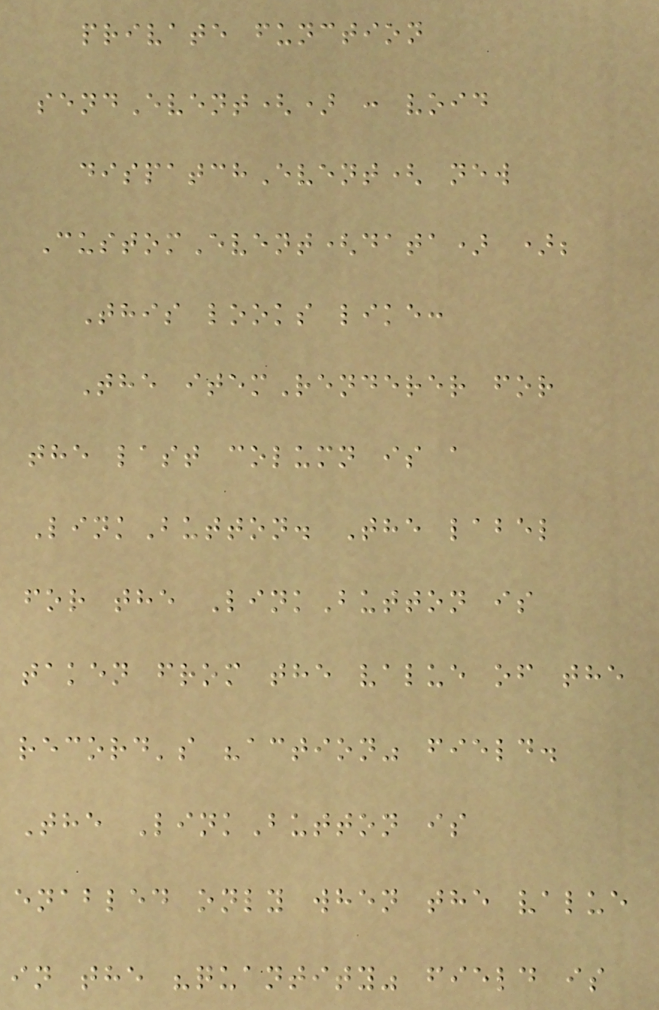private function
sendEvent() : void
dispatchEvent( new
CustomEvent(data) );
This looks like:
The itemRenderer for
the last column is a
LinkButton. The label
for the LinkButton is
taken from the value of the
record's "action" field.
The LinkButton is
enabled only when the value
in the "quantity" field is
